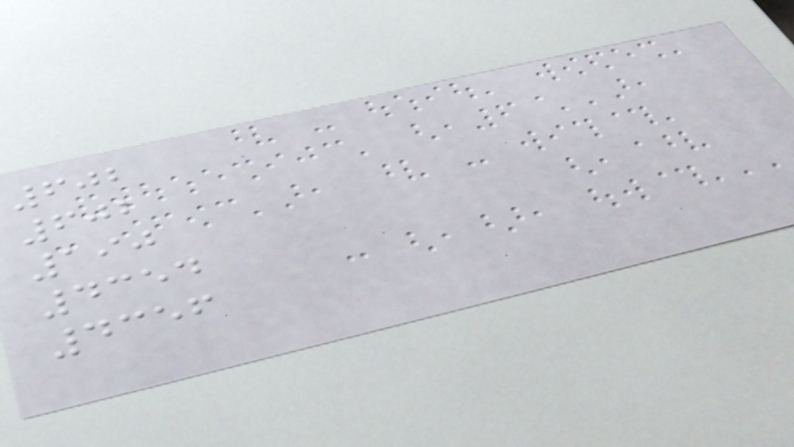602
602
190
4354
4356
